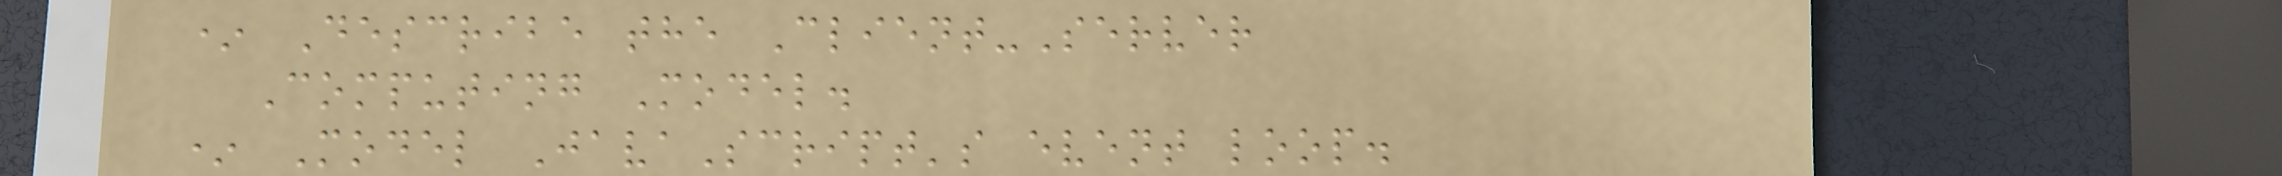* Describe the Client-Server
Computing Model.
* Model JavaScript's event loop.
